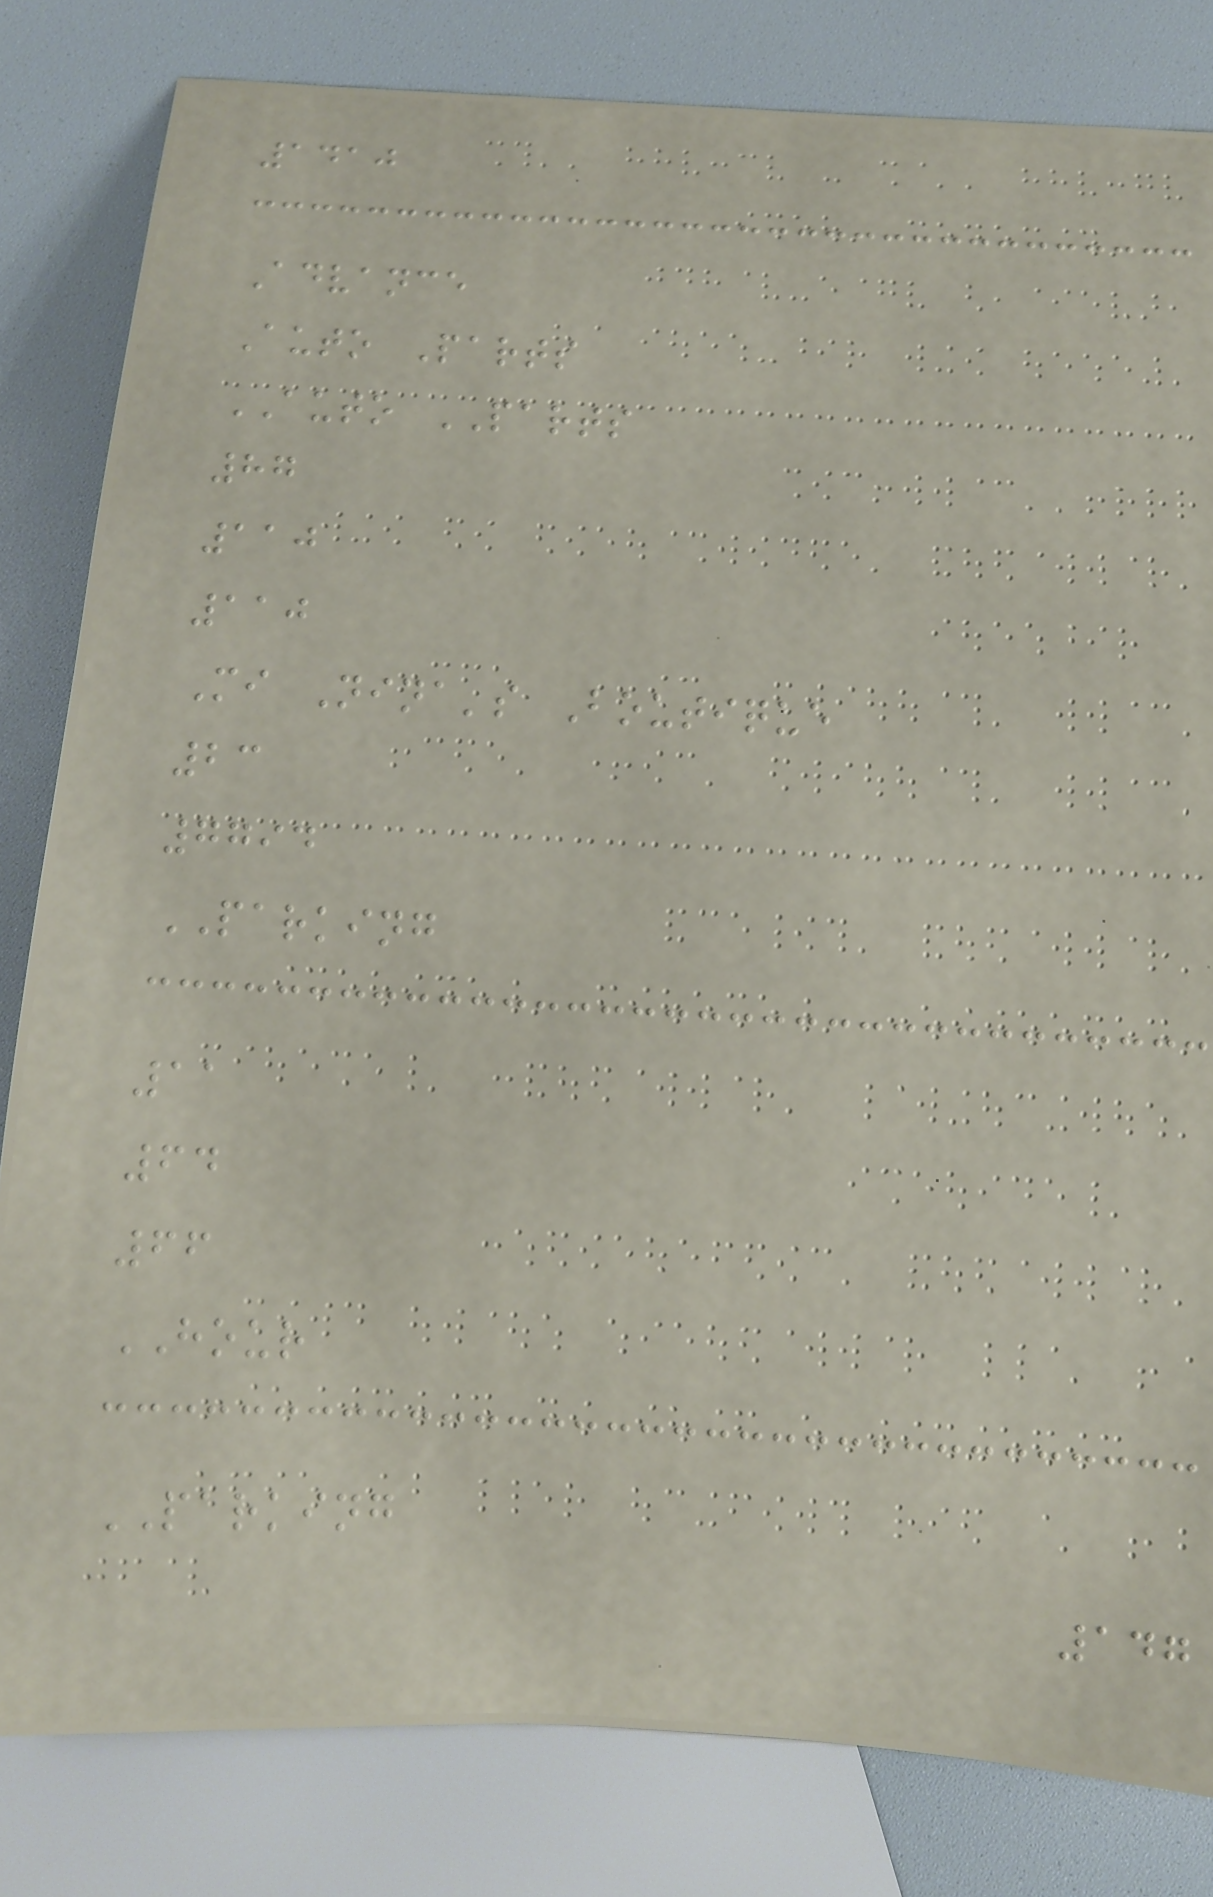1410
Advance
Auto Parts
AUTO PARTS
87
110
110
Mi Nina's Boutique
23
7794
PARKING
11
64
66
HOUR
PARKING
147
